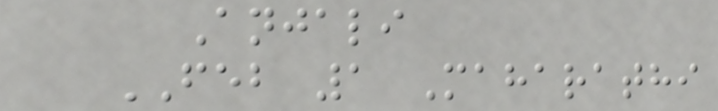Anjali
FEB 1 Maharathi
